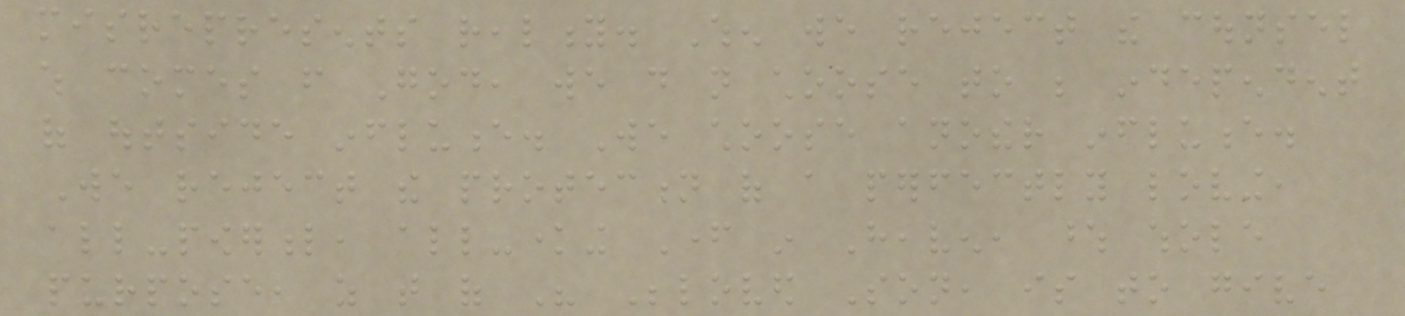misrepresents reality. When we reject the counsel
which comes from God, we do not choose to be independent
of outside influence. We choose another influence.
We reject the protection of a perfectly loving,
all-powerful, all-knowing Father in Heaven, whose whole
purpose, as that of His Beloved Son, is to give
